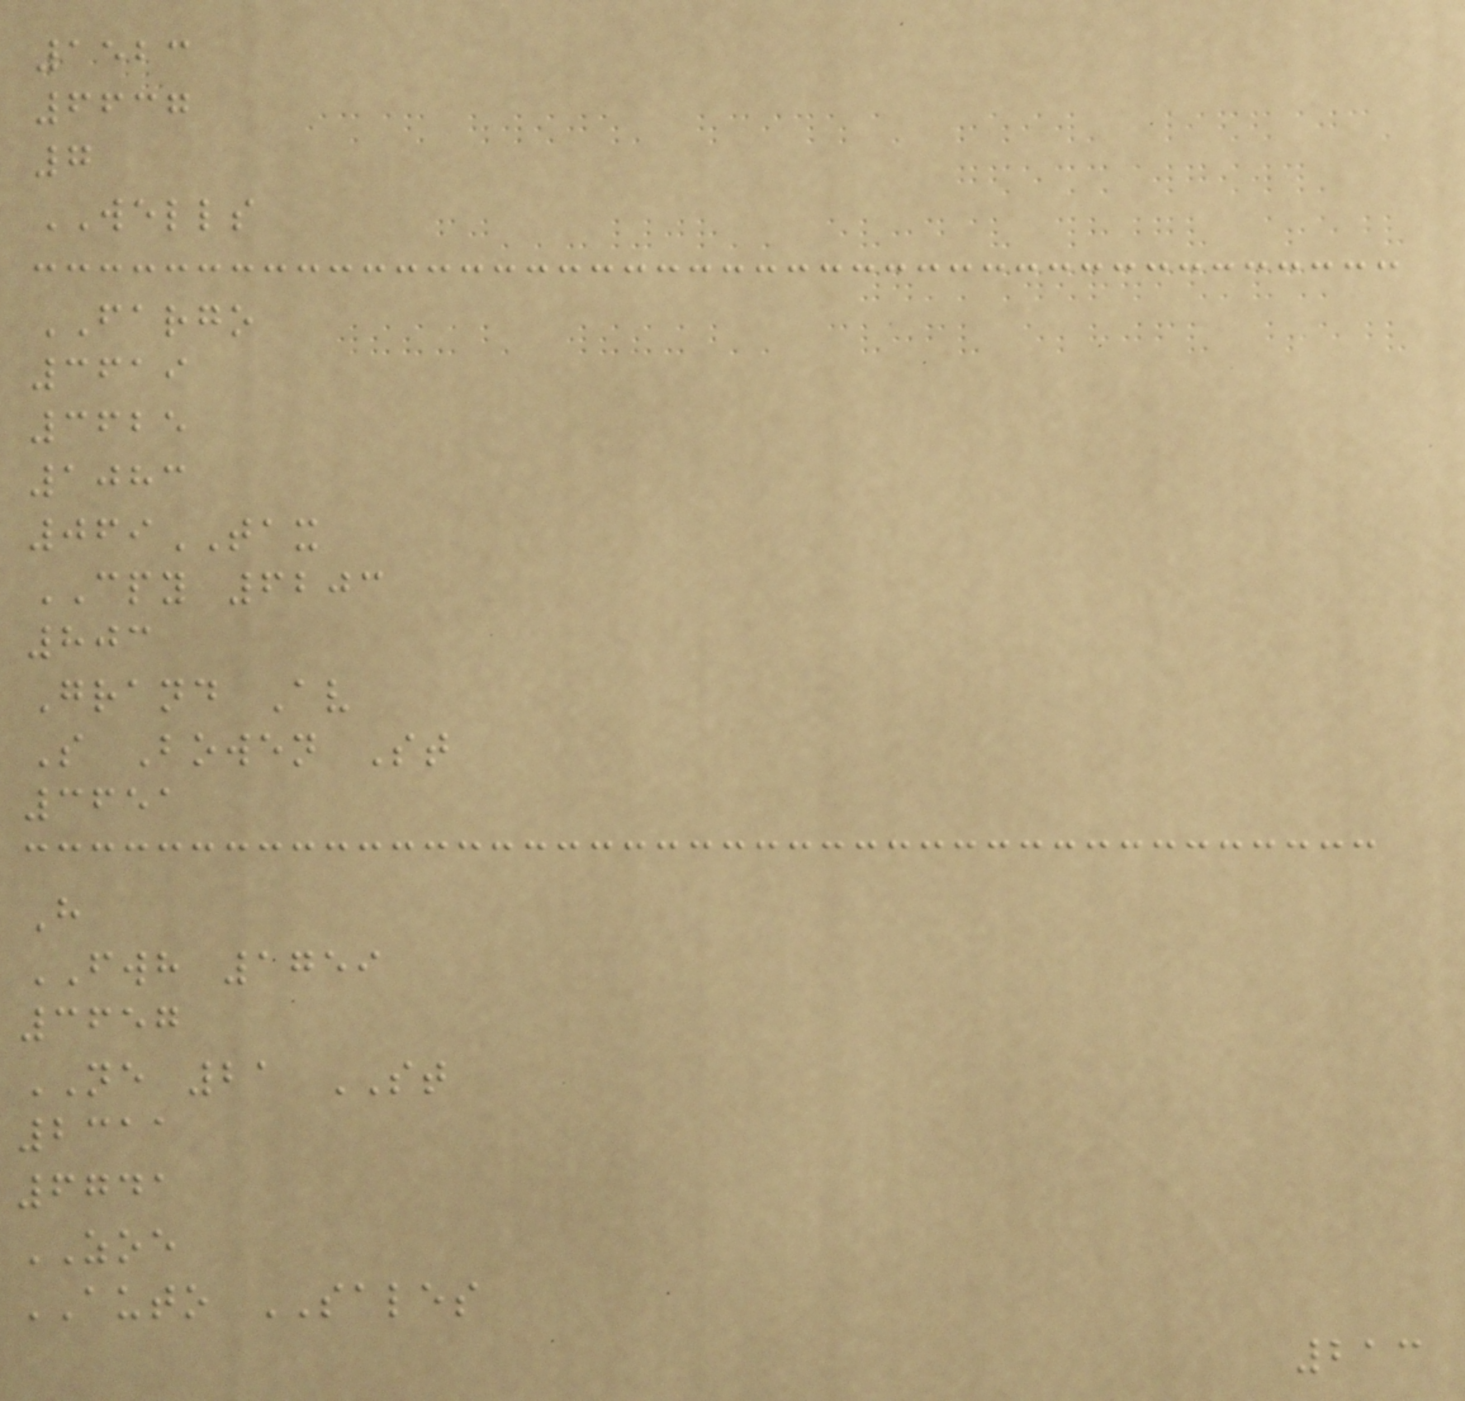1523
6637
7
WELLS
FARGO
3619
3625
1083
069TAX
CPY 6203
803
Grand Av
S Bowen St
3651
H
FWH 1759
3657
NE 21 ST
2311
6741
ZOE
AUTO SALES
213
